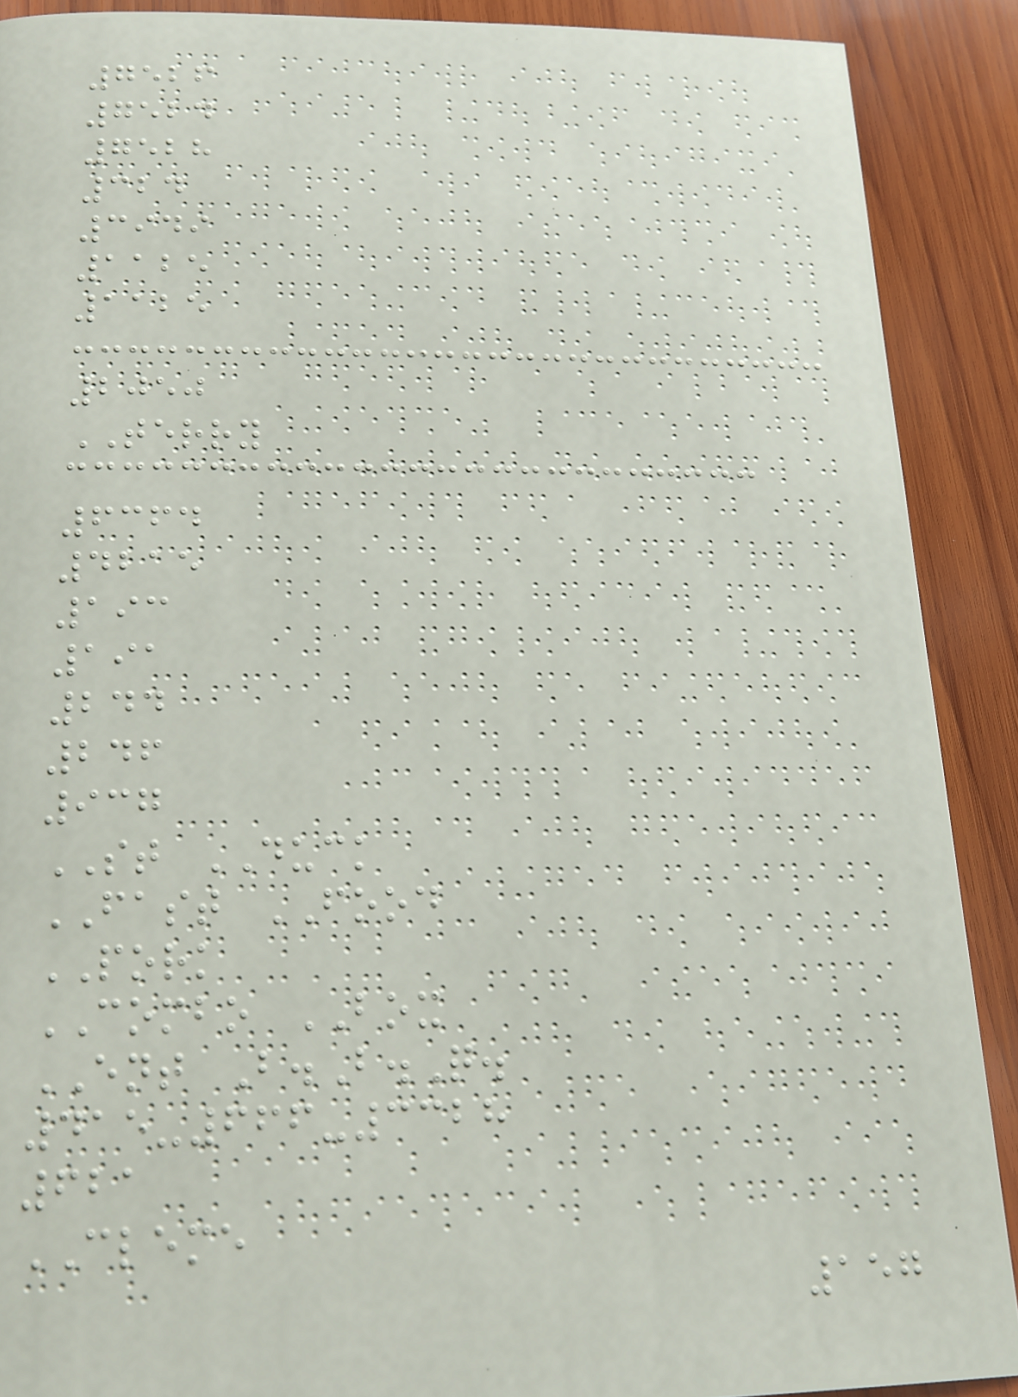7526
7524
7528
324
3949
1125
1125
2050
TERRY
6364
4215
193
191
244
246
937
ST DUCK
FAST FOOD
PORK
COMBO BOX
ENT B.B.Q.
415-666-3328
621
CLEME
157
